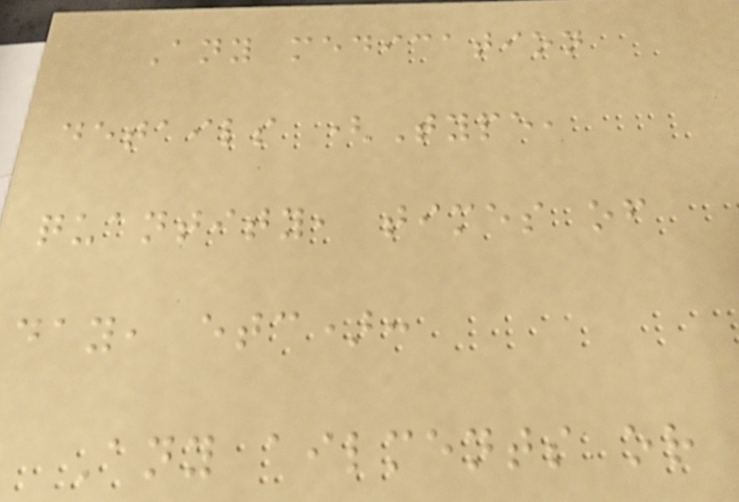Any medication
details (Type,
quantity, times of
day, etc):
Any ailments or
